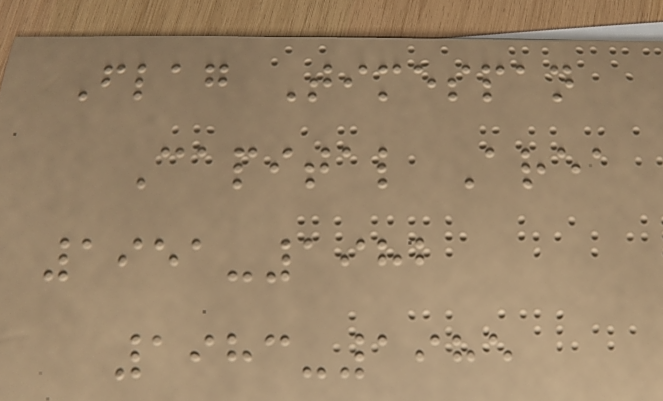Flag Timespan
Capital Area
1951-1982
1983-1985
